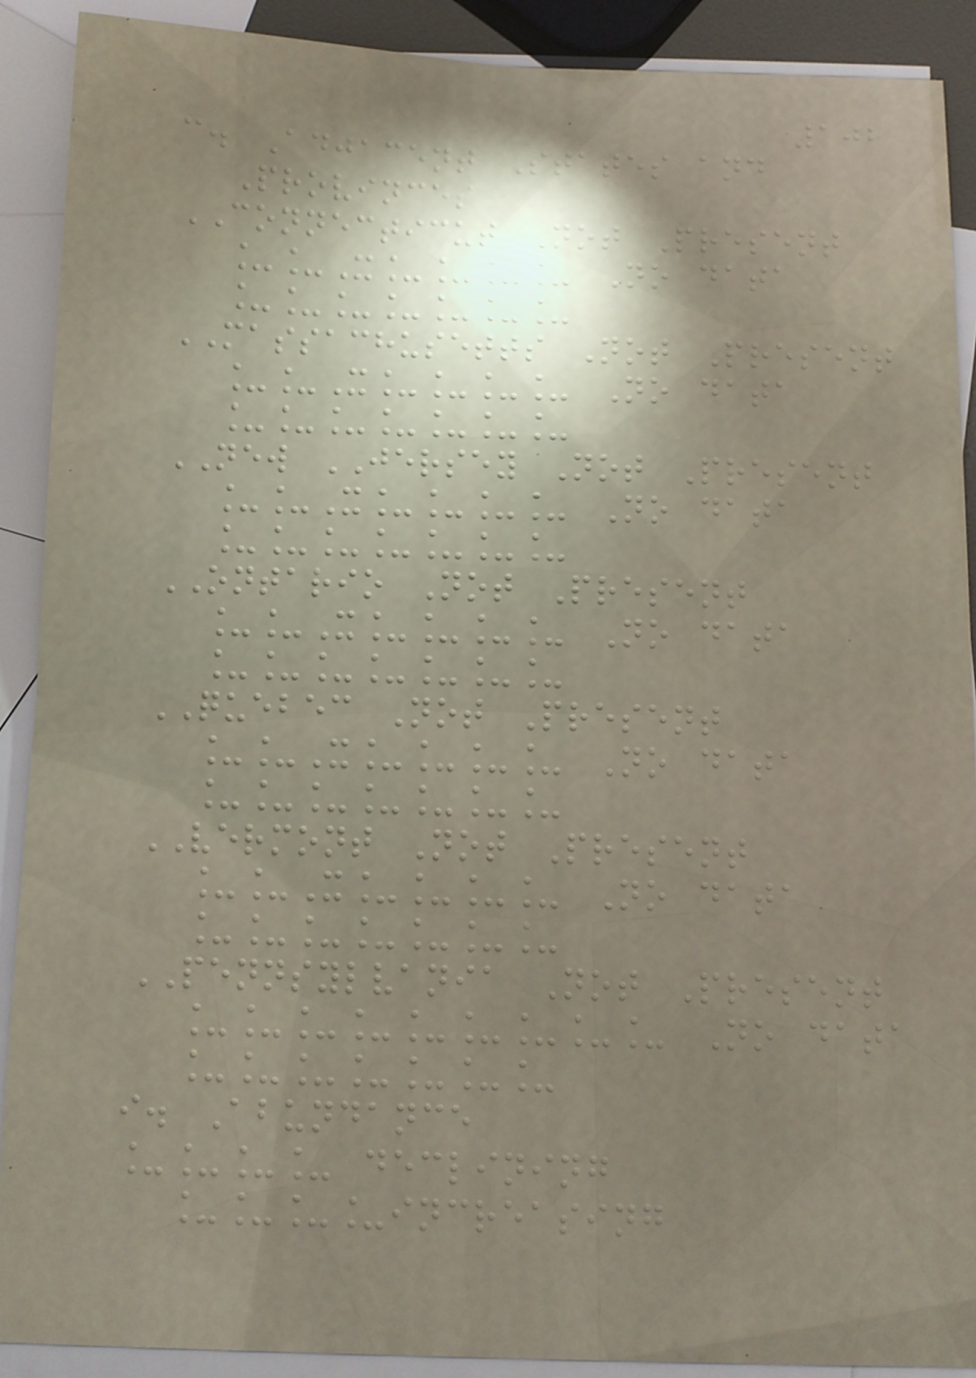102
c. Adjacent States and
Provinces
CONNECTICUT Not Present
__X____ No data
_______
MASSACHUSETTS Not Present
__X____ No data
_______
NEW JERSEY Not Present
__X____ No data
_______
ONTARIO Not Present
__X____ No data
_______
QUEBEC Not Present
__X____ No data
_______
VERMONT Not Present
__X____ No data
_______
PENNSYLVANIA Not Present
_________ No data
_______
i. Abundance
____ declining
____increasing
